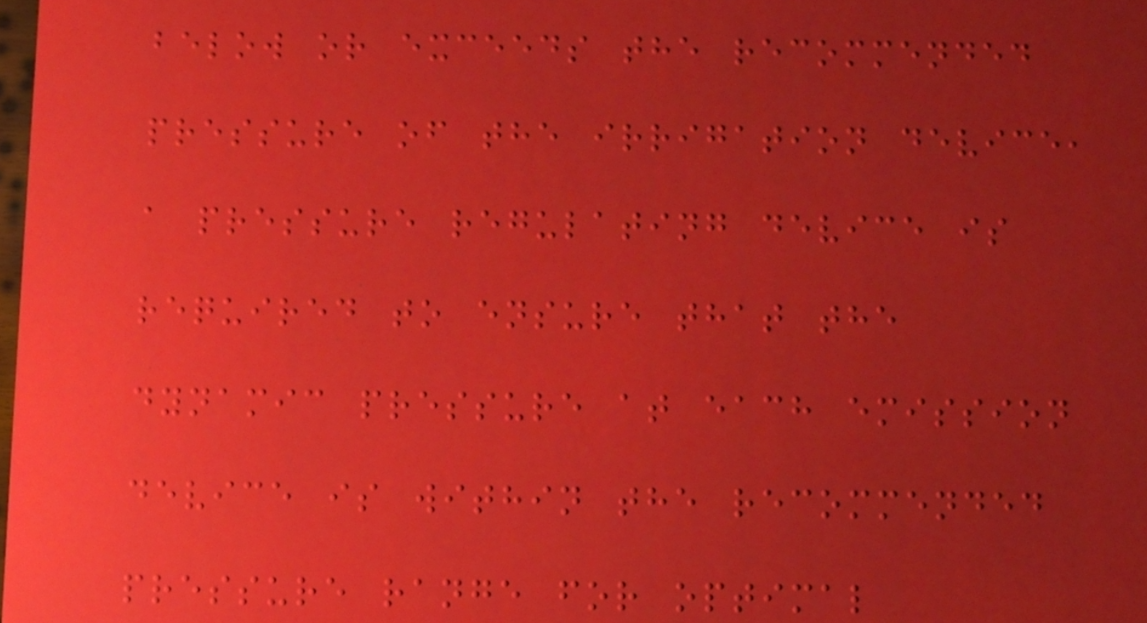below or exceeds the recommended
pressure of the irrigation device,
a pressure regulating device is
required to ensure that the
dynamic pressure at each emission
device is within the recommended
pressure range for optimal
